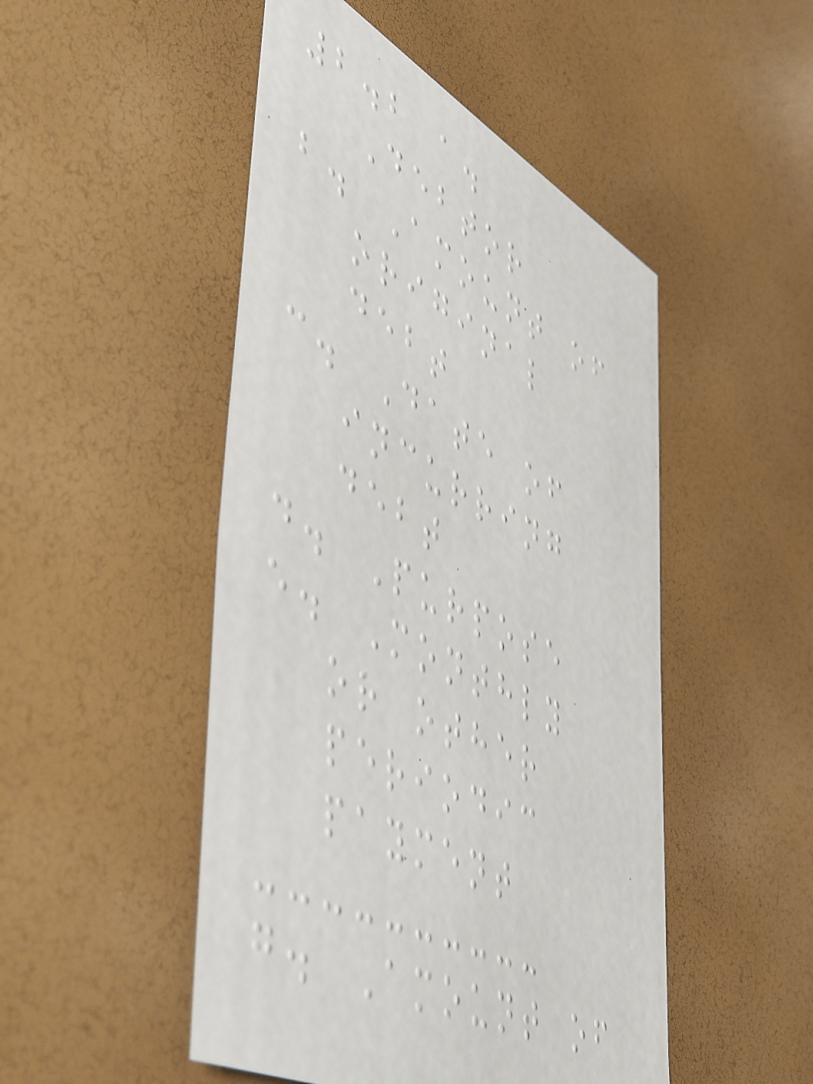2.2 a.
Debtor
b. Amount of
original
debt
c. Date of
incurring
debt
d. Purpose
e. Monthly
or other
periodic
payment
g. Amount of
